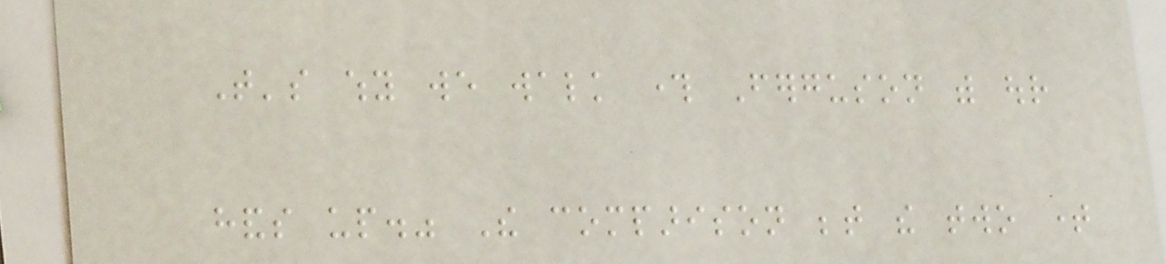That's why we walk through Ferguson with our
hands up." The comparison between the two time
